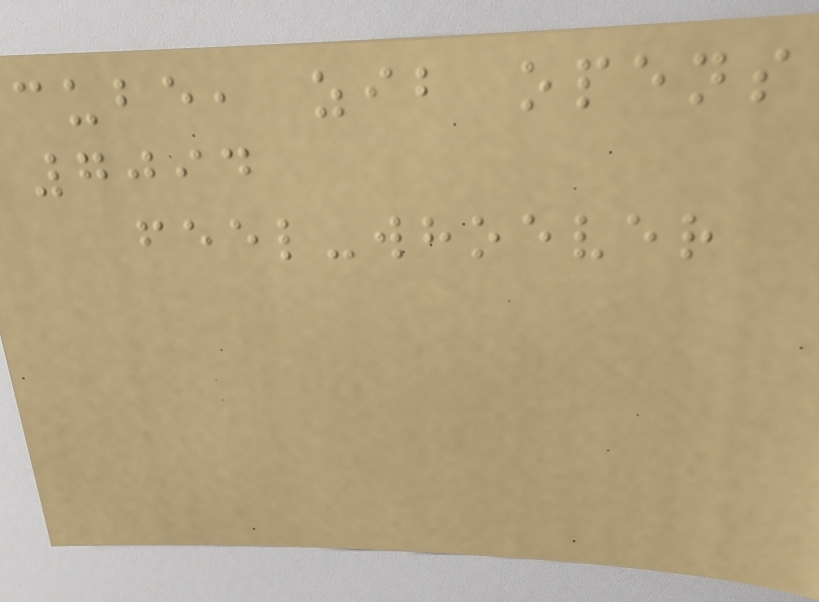cube, zib opens
7094
feel-whoever
